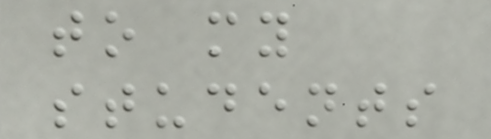to my
students
